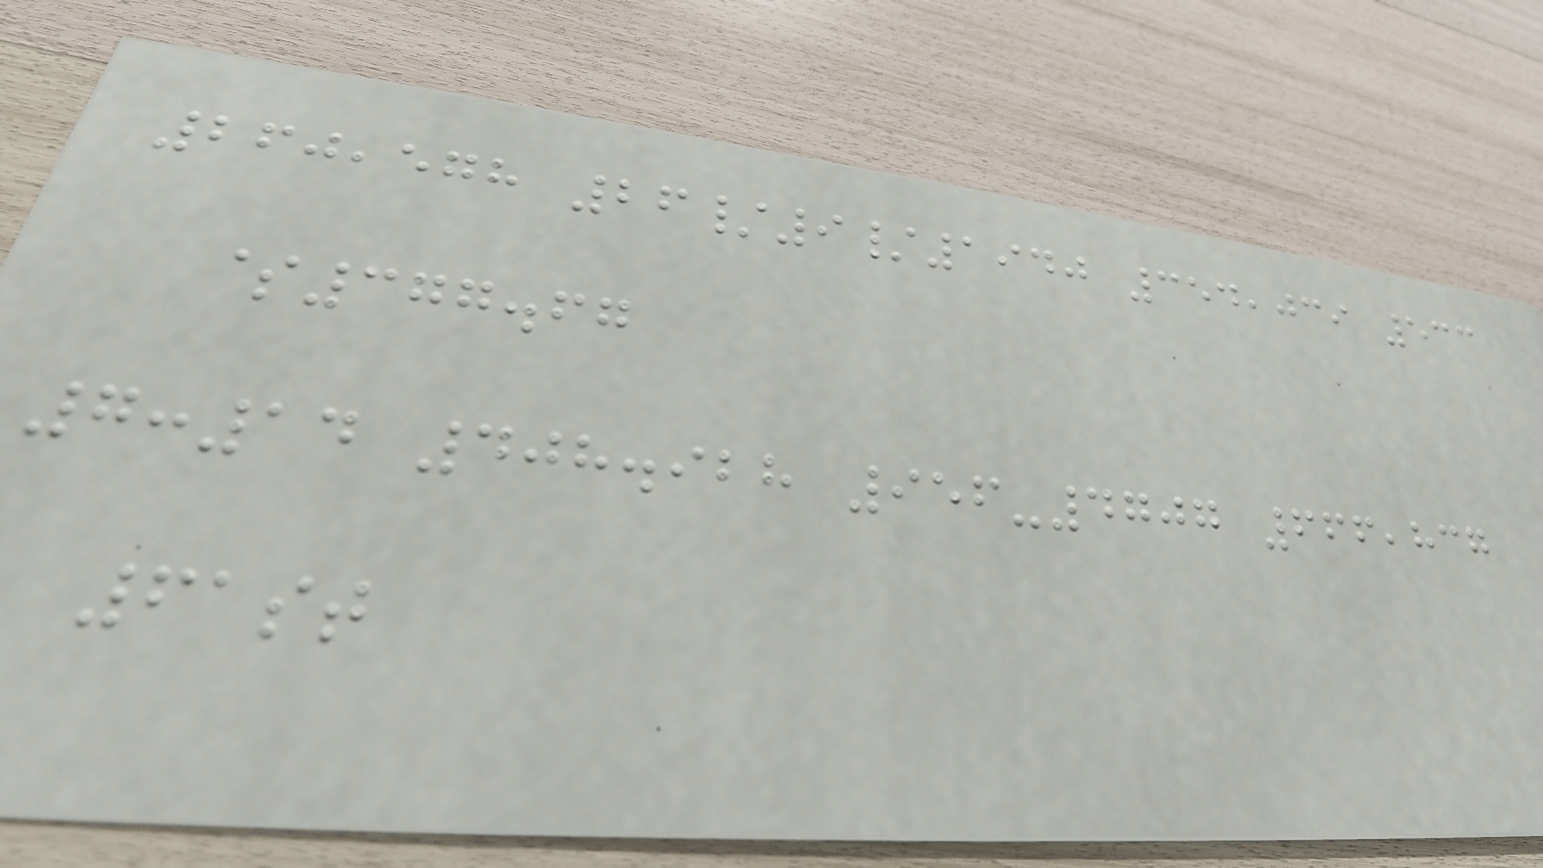260,578 26/9/1940 354,039 533
$377.67
7:14 408.928 956-4707 666,837
61st
